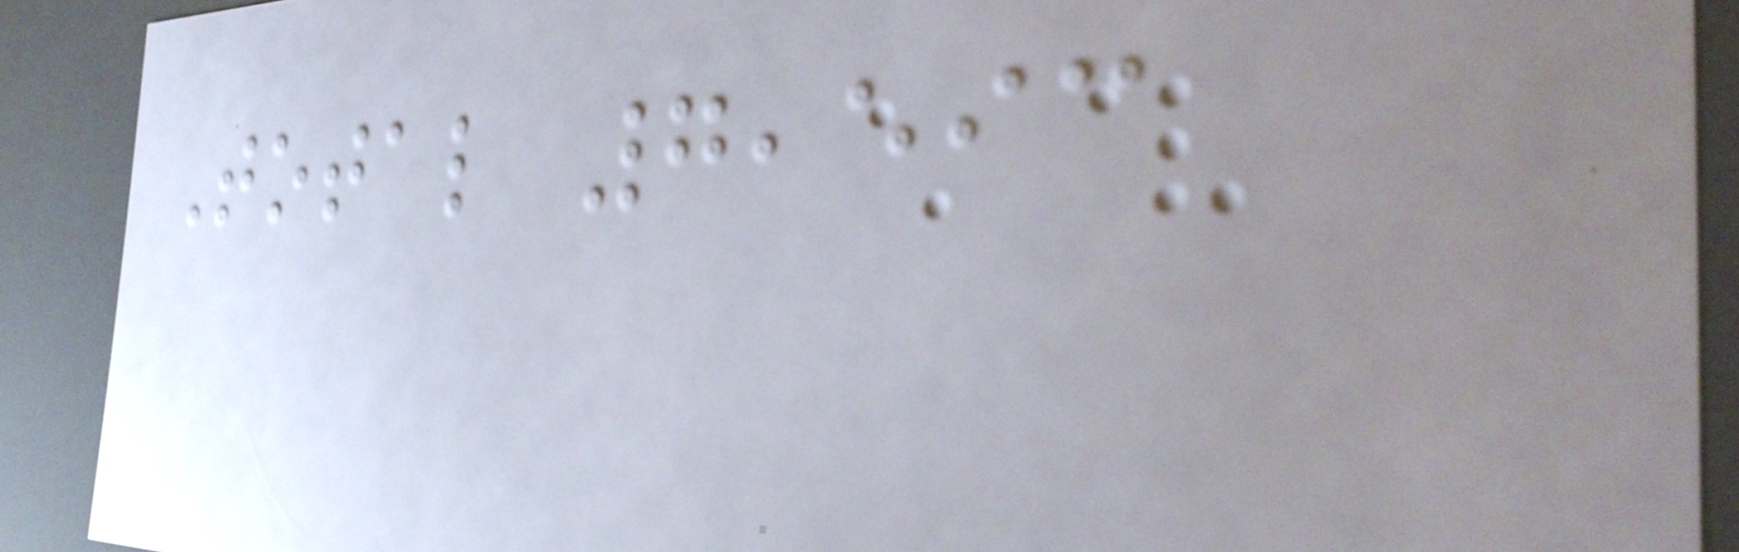Total 7,593
